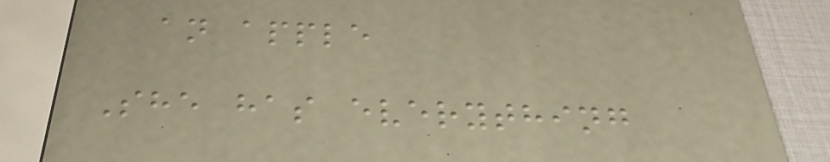an apple
She has everything
